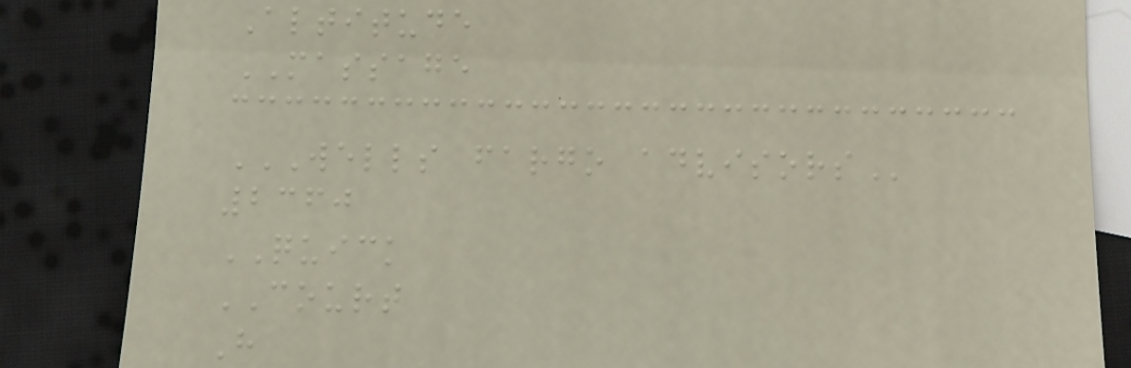Altitude
MASSAGE
WELLS FARGO ADVISORS
2360
QUICK
COURT
H
